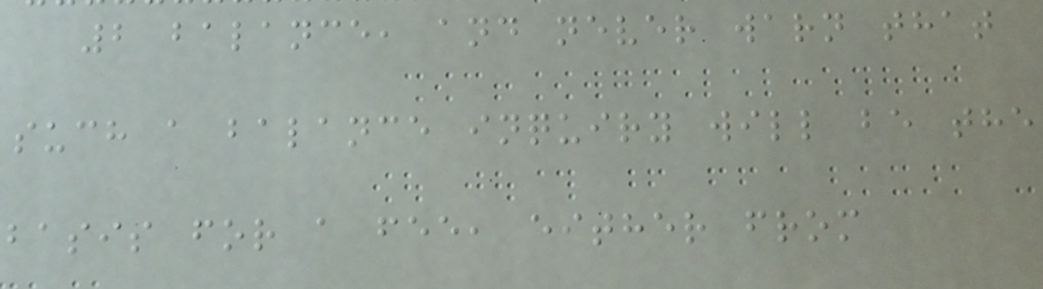2 balance, and never warn that
such a balance inquiry will be the
basis for a fee, either from
